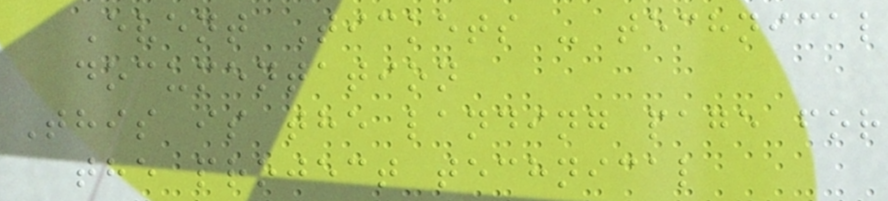Event Tickets - technical
documentation
This is the landing page for
the project technical
